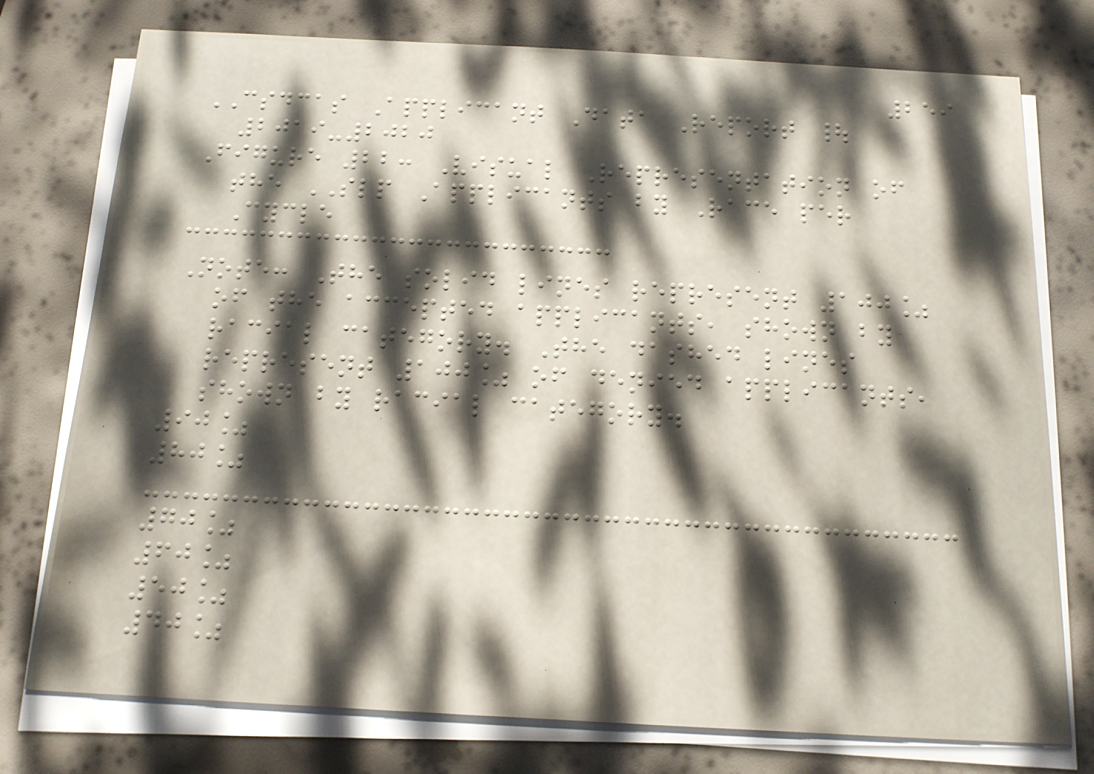259
CSDCAS Applicant Data Report |
2019-2020
Figure 22: Visual Representation of
the SLP Applicants by Race per
Cycle
Note: The solid lines represent 100%
of the accepted applicants, shown by
racial category. The dashed lines
represent 100% of denied applicants,
shown by racial category.
90%
80%
70%
60%
50%
40%
